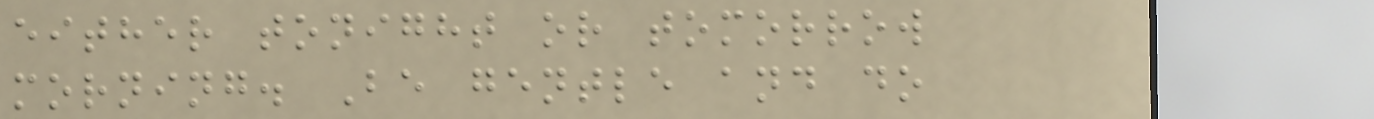either tonight or tomorrow
morning. Be gentle and do
